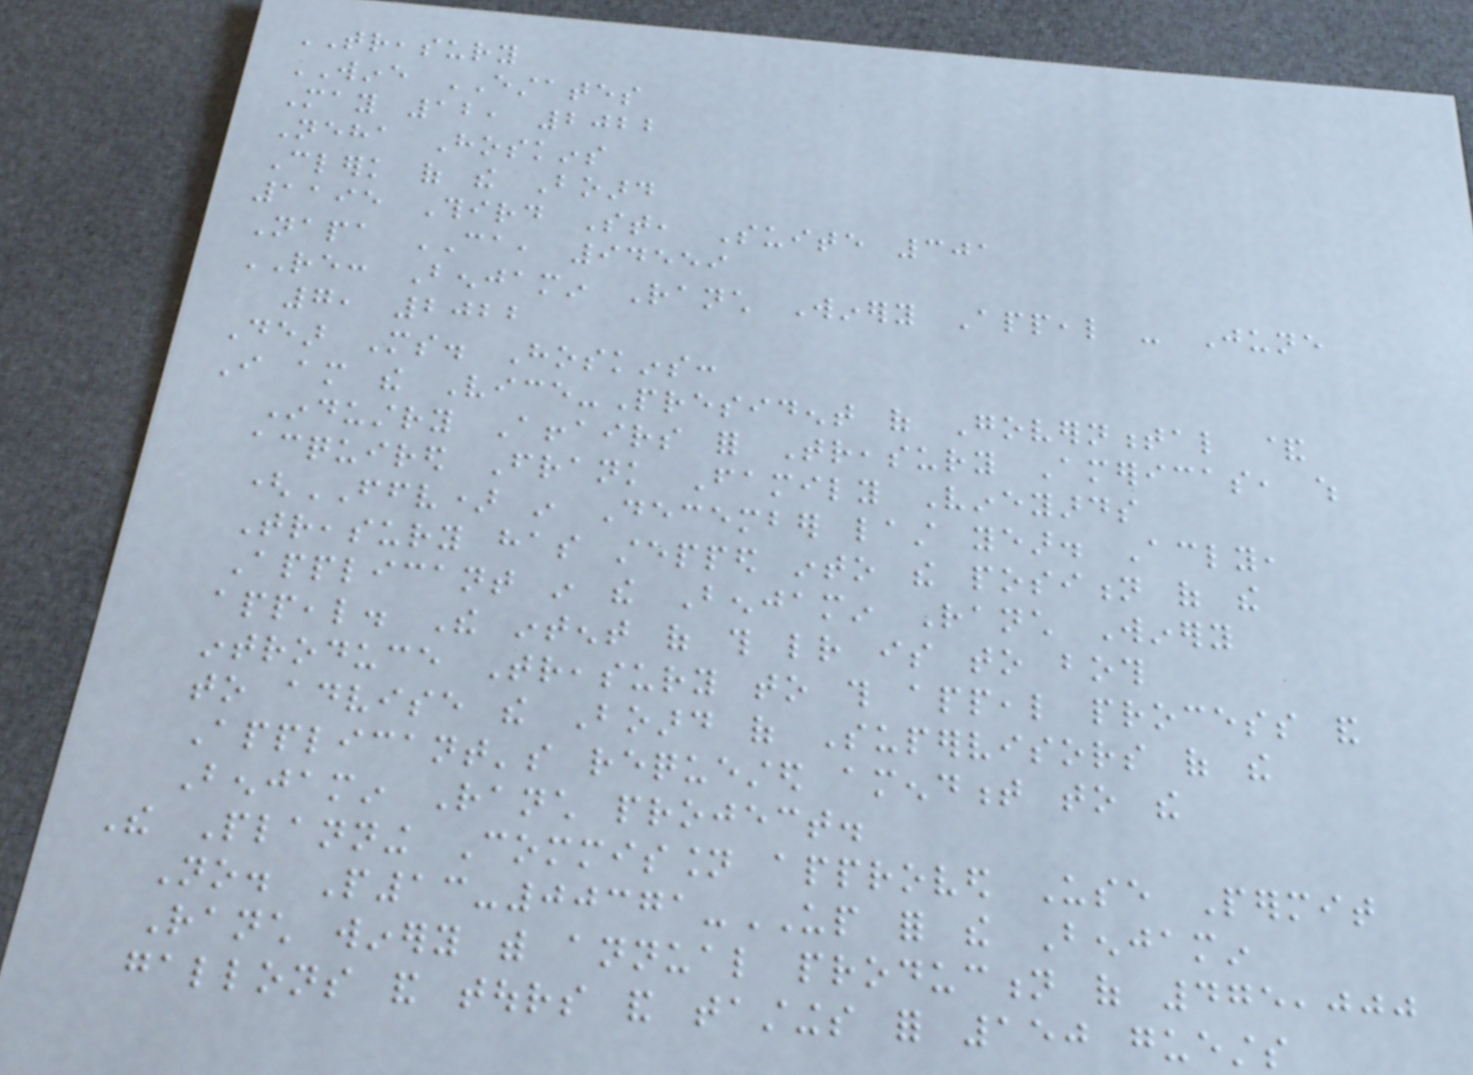TREASURY
WINE ESTATES
May 12, 2022
Neha Hoskins
Clerk of the Board
1195 Third St, Suite 301
Napa CA, 94559
RE: Benjamin Ranch Winery Appeal - June
7, 2022
Dear Ms. Hoskins:
I am the Vice-President of Governmental &
Industry Affairs for Treasury Americas, which
acquired Frank Family Vineyards
(FFV) in December last year. Accordingly,
Treasury has stepped into the position of the
Applicant in the Benjamin Ranch Winery
appeal. The intent of this letter is to both
introduce Treasury to this appeal process and
to advise the Board of Supervisors of the
Applicant's requested amendment to the
Benjamin Ranch project.
The Planning Commission approved Use Permit
No. P13-00371-UP for the Benjamin
Ranch winery with annual production of 475,000
gallons and tours and tastings for 150 guests
